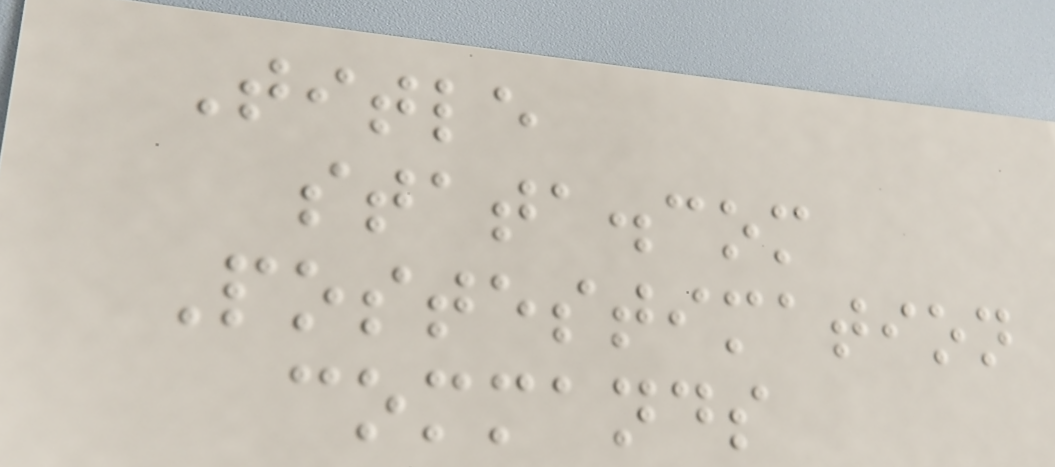Title
stata.com
Postestimation
commands
